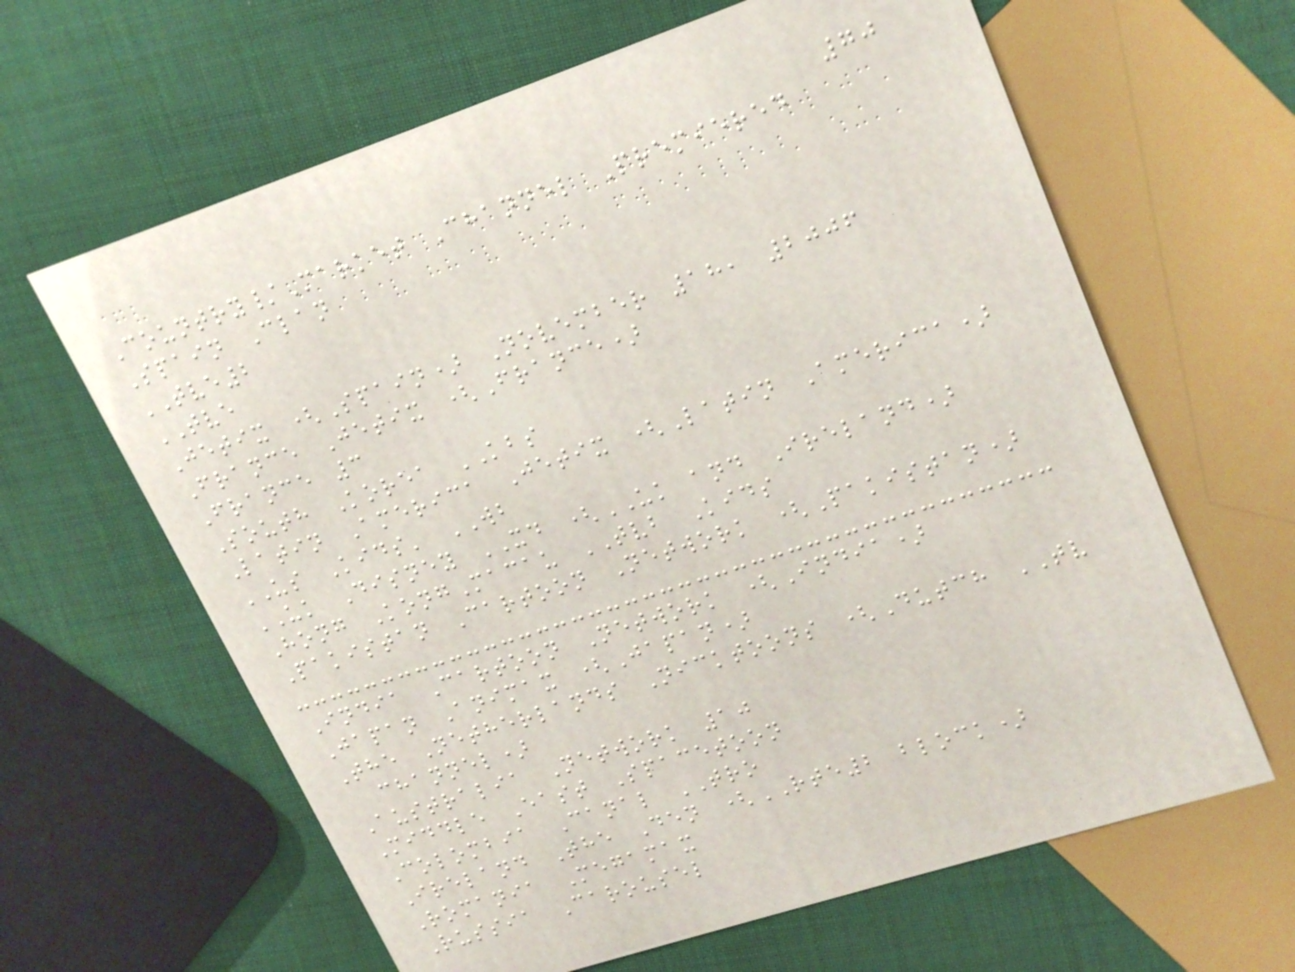70
Country/Market Channel Premiered
Spain Clan
TVE2
TVE
Jetix (Spain) November 18, 2006
France Jetix (France)
France 3
South Korea KBS
Latin America Jetix (Latin America)
US Kids' WB
UK Disney XD (UK and Ireland)
Hong KongMacau TVB Kids
Pakistan Cartoon Network (Pakistan)
India Cartoon Network (India)
Japan Animax (Japan)
The Netherlands Nicktoons (Dutch TV
channel)
Australia Network 10
Middle East Spacetoon
Colombia Canal TRO
Ireland The Den (RTE2 block)
Romania Megamax
Russia Carousel
